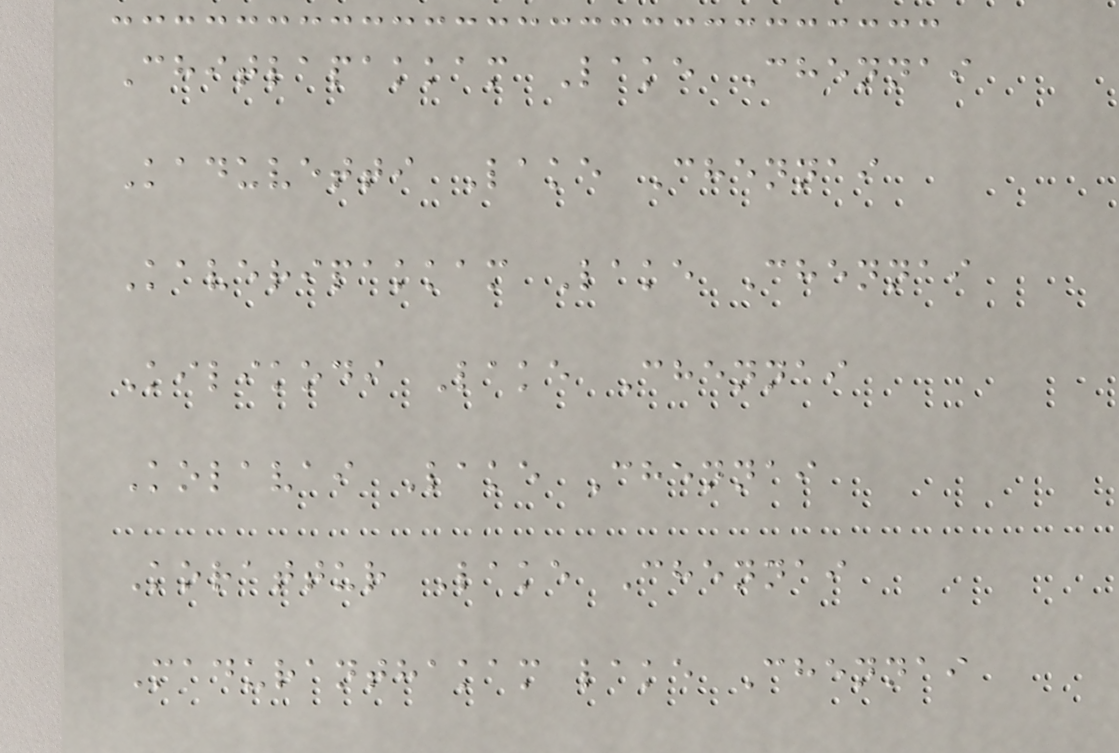Chitlapakkam Lake Chennai
Kaduvetti Lake Chennai
Kaveripakkam Lake Chennai
Kilikodi Lake Chennai
Kolavai Lake Chennai
Korattur Lake Chennai
Maduranthakam lake Chennai
